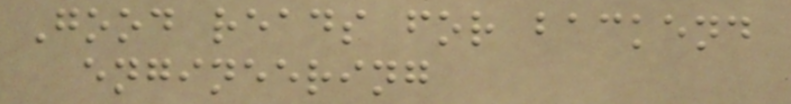Good reads for backend
engineering
